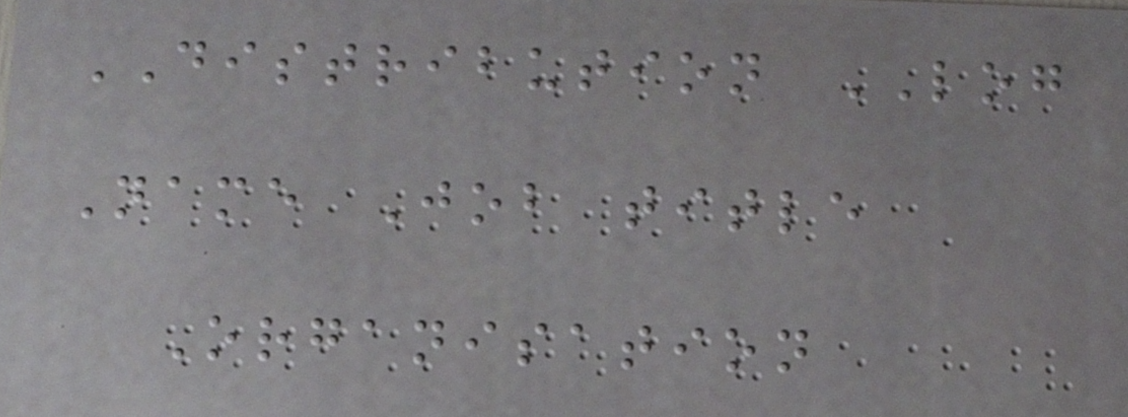DISTRIBUTION LOG
Name Job title
Organisation
